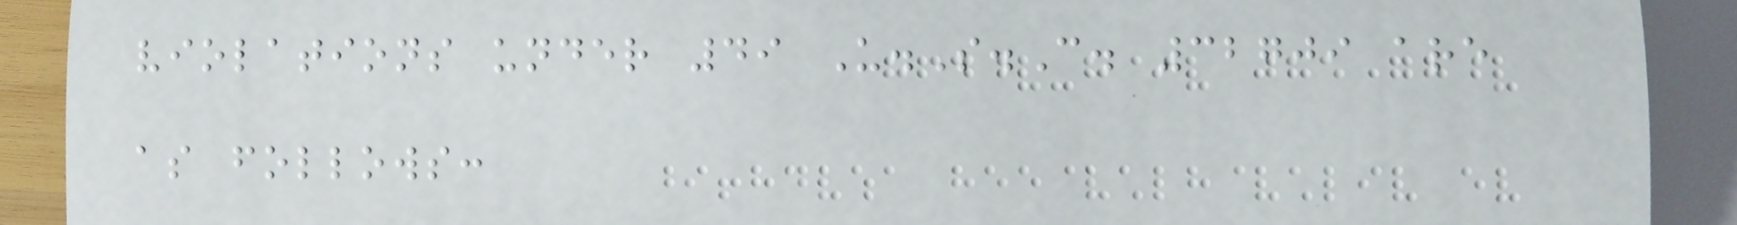violations under 49 U.S.C. 32709 are
as follows:
